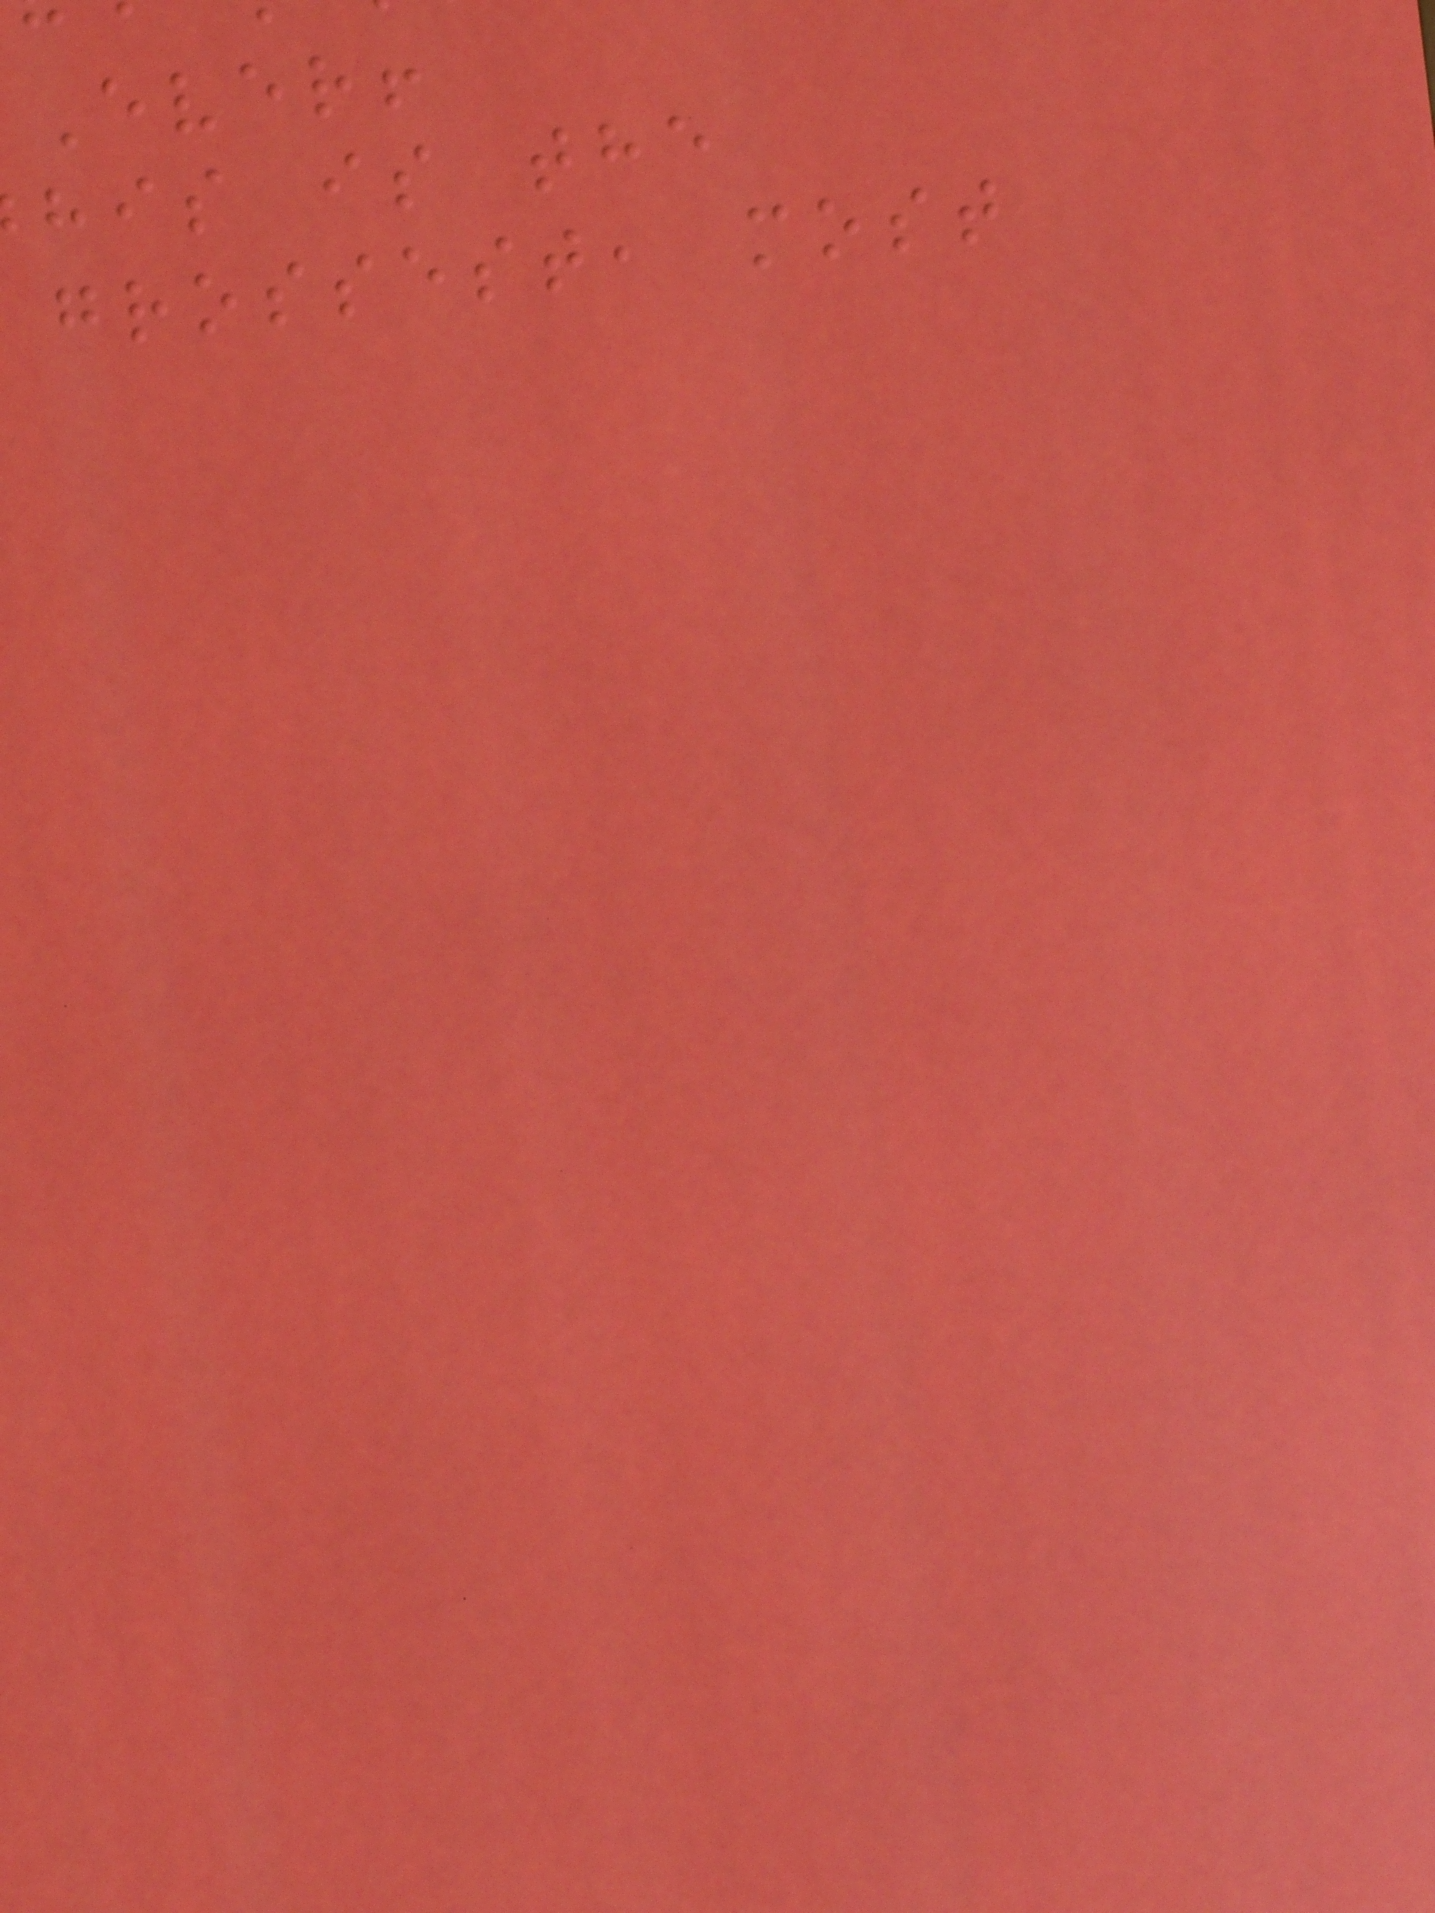Ever!
his is the
grossest, most
